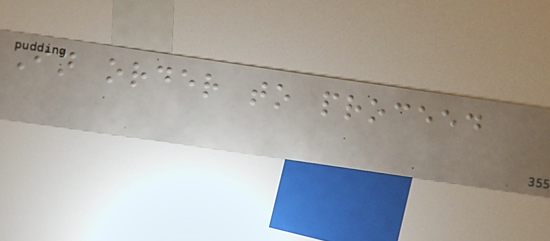In order to proceed
